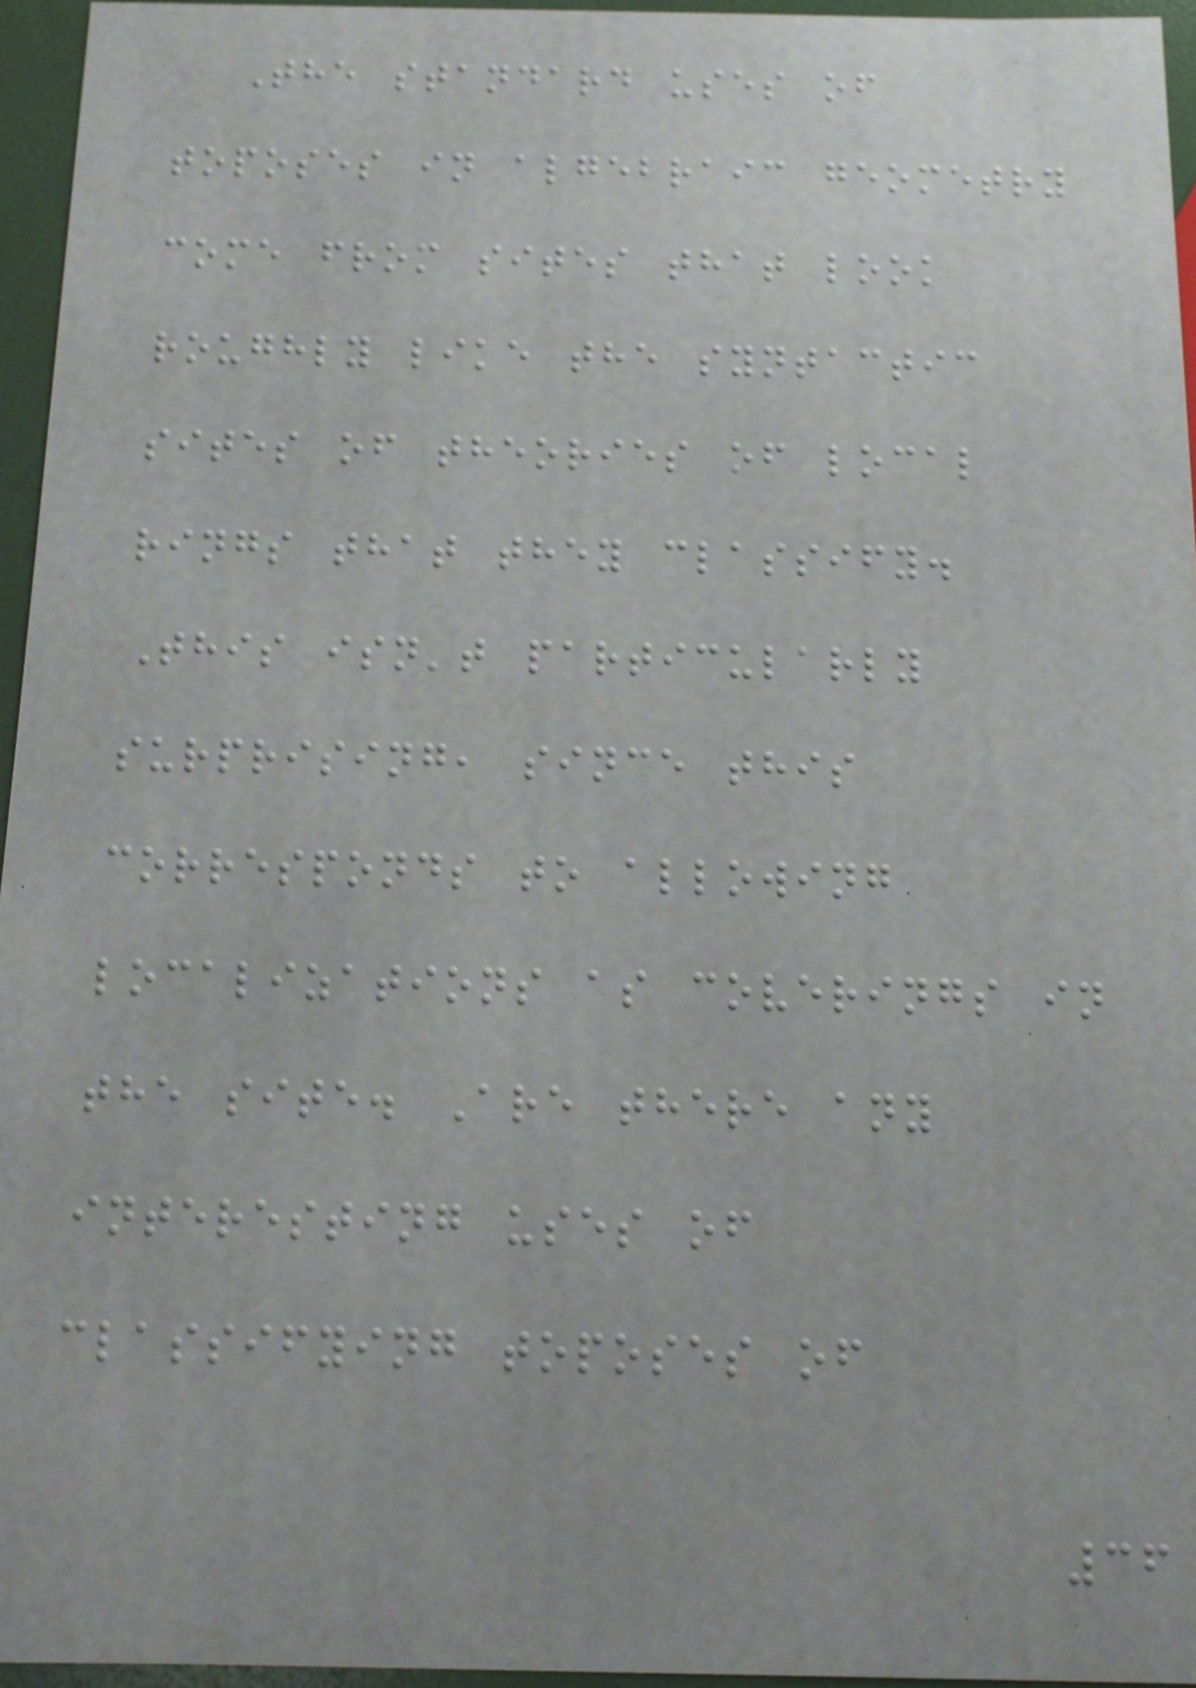The standard uses of
toposes in algebraic geometry
come from sites that look
roughly like the syntactic
sites of theories of local
rings that they classify.
This isn't particularly
surprising, since this
corresponds to allowing
localizations as coverings in
the site. Are there any
interesting uses of
classifying toposes of
36
